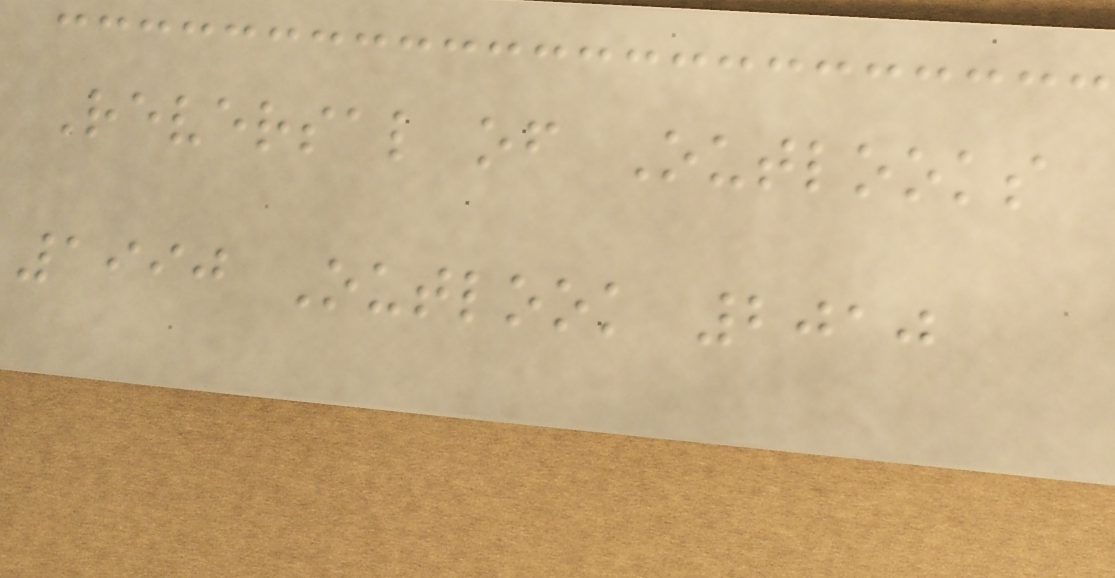Reversal of Outlooks
1990 Outlook 2010
